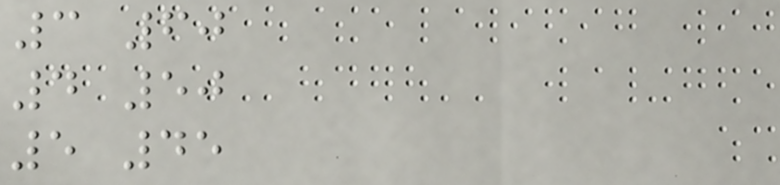3 60
4 50
5 45
